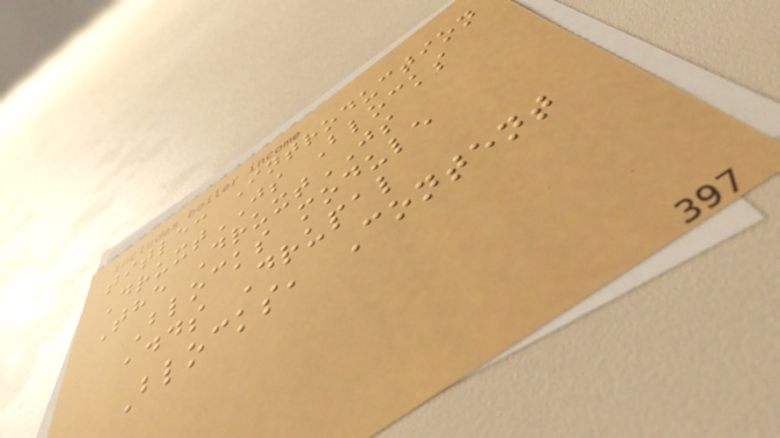title: Introduction
DruxtJS Blocks
The DruxtJS
Blocks module
adds Drupal
Blocks, Content
